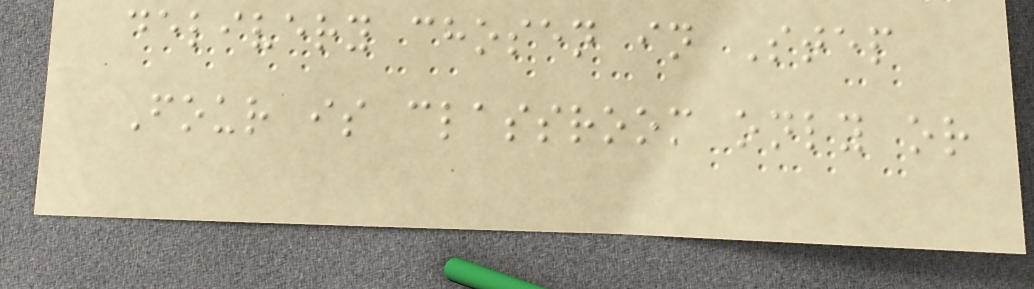delivery chosen in Step
Four is classroom only or
